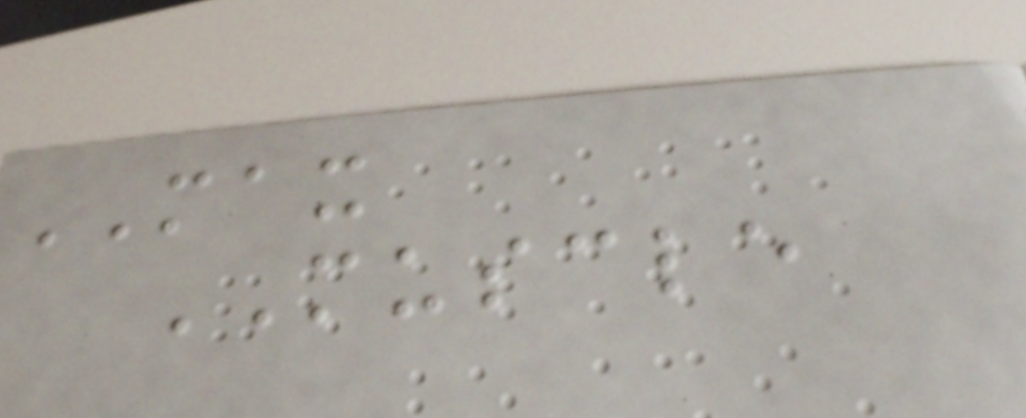MAX
MUSCLE
